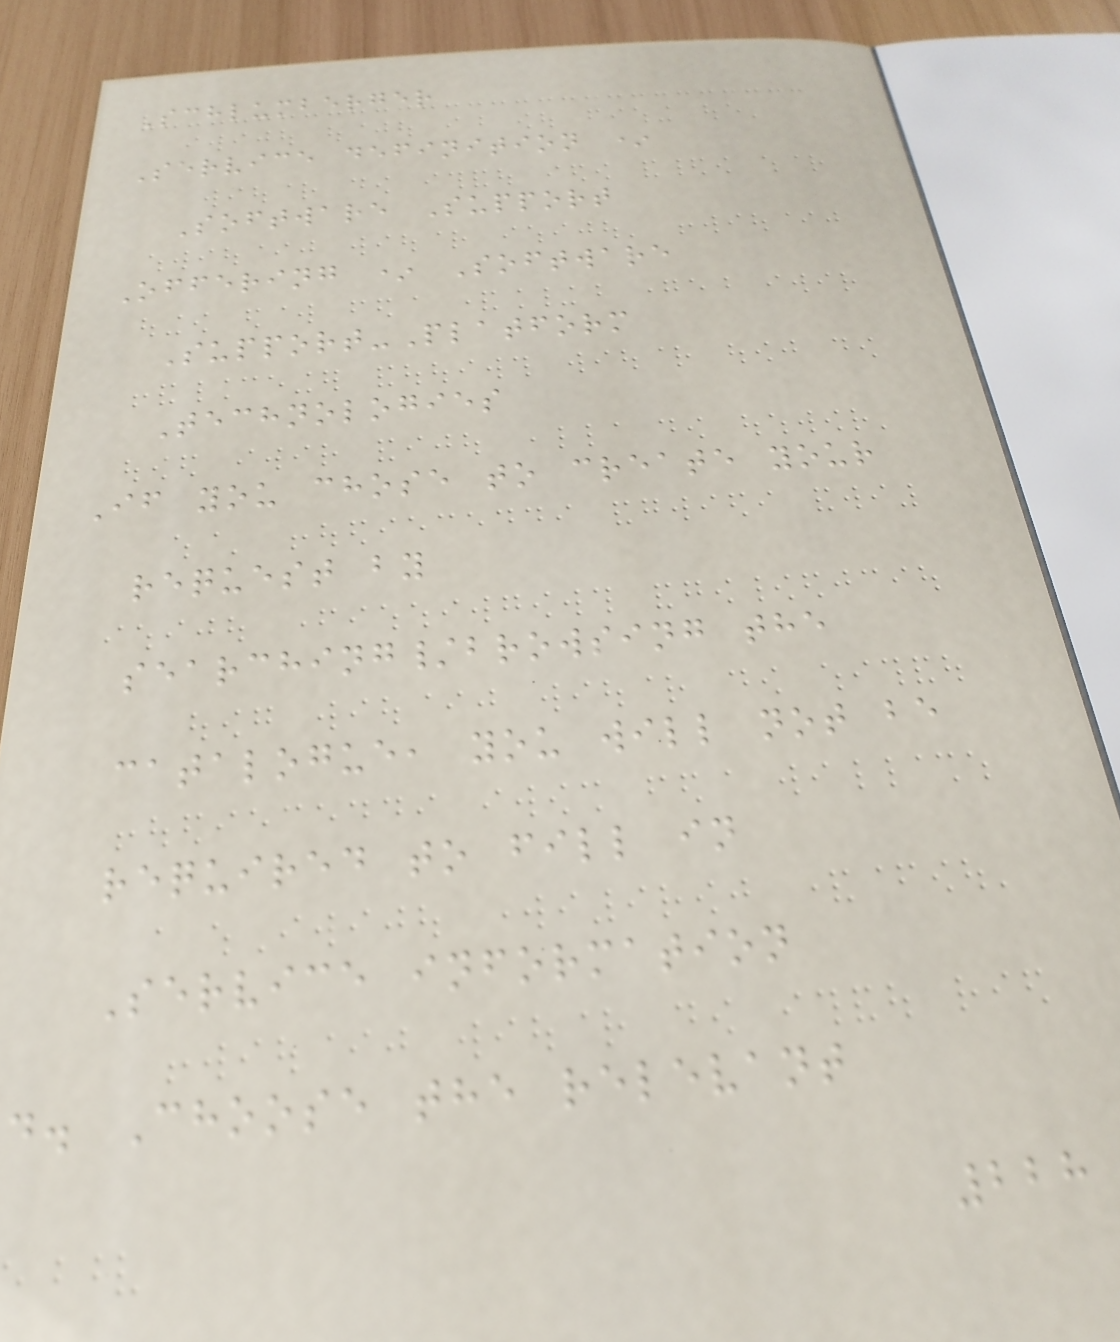Schlumberger
Service definition *
Software Support
Offering * Software
Support-Platform
Technologies
If you chose to create your
request by
searching/browsing the
catalogue, you will not be
required to fill in
Service information
d. Choose the relevant
228
